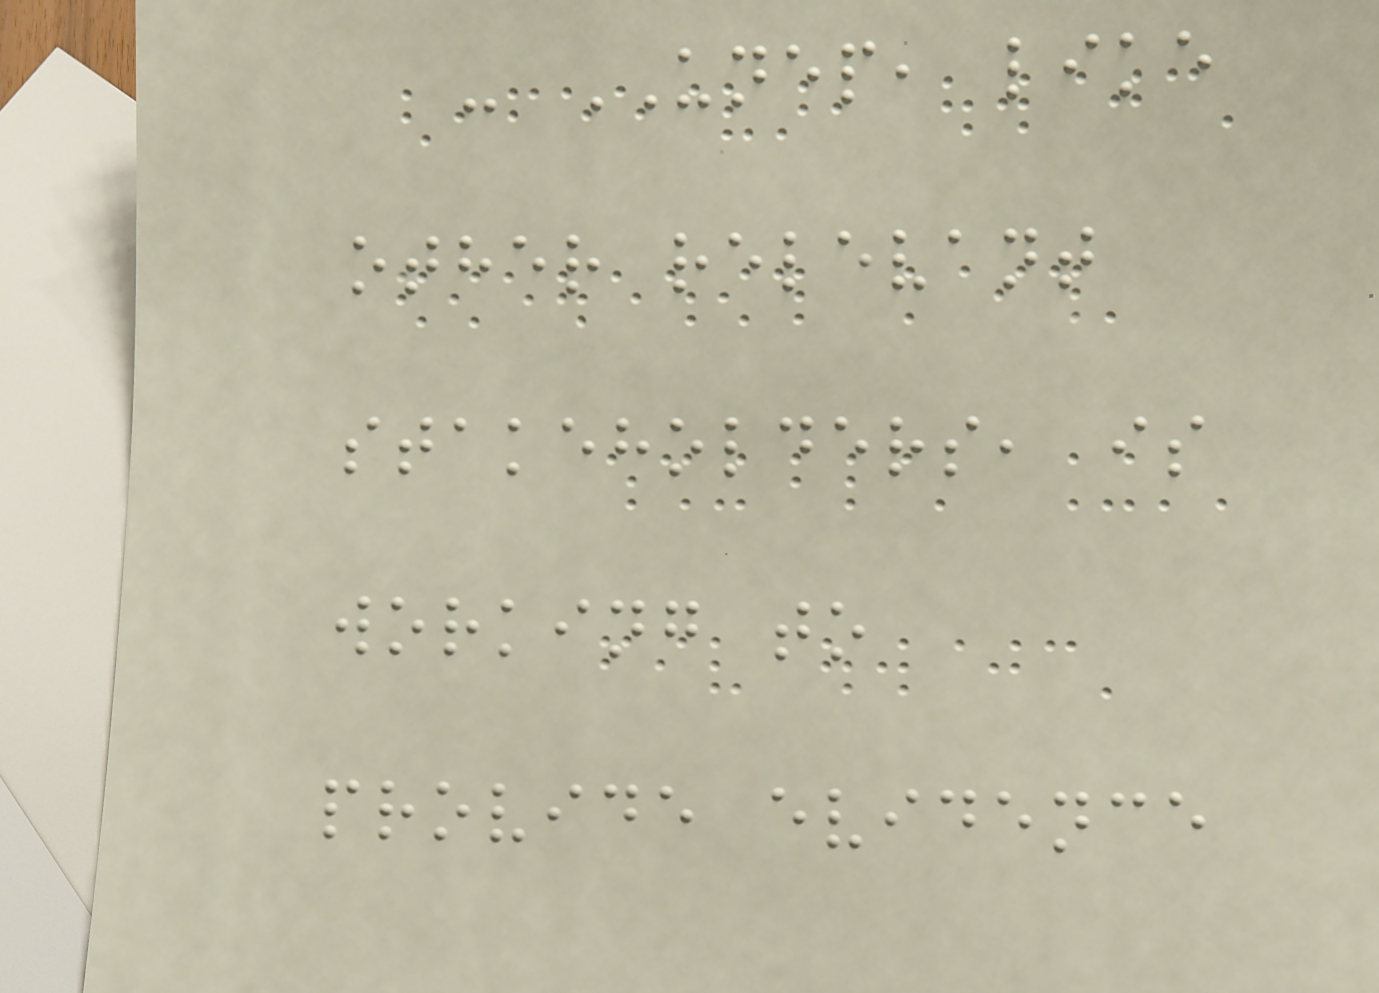- UNEP, like
other relevant
stakeholders, is
working to
provide evidence
